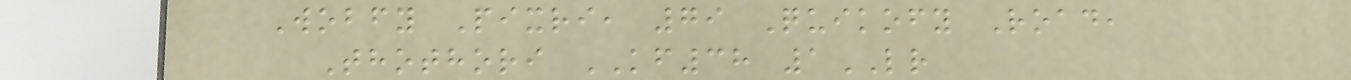Wobfy Pixri, 79 Quikofy Road,
Thothori KF38 1LR
